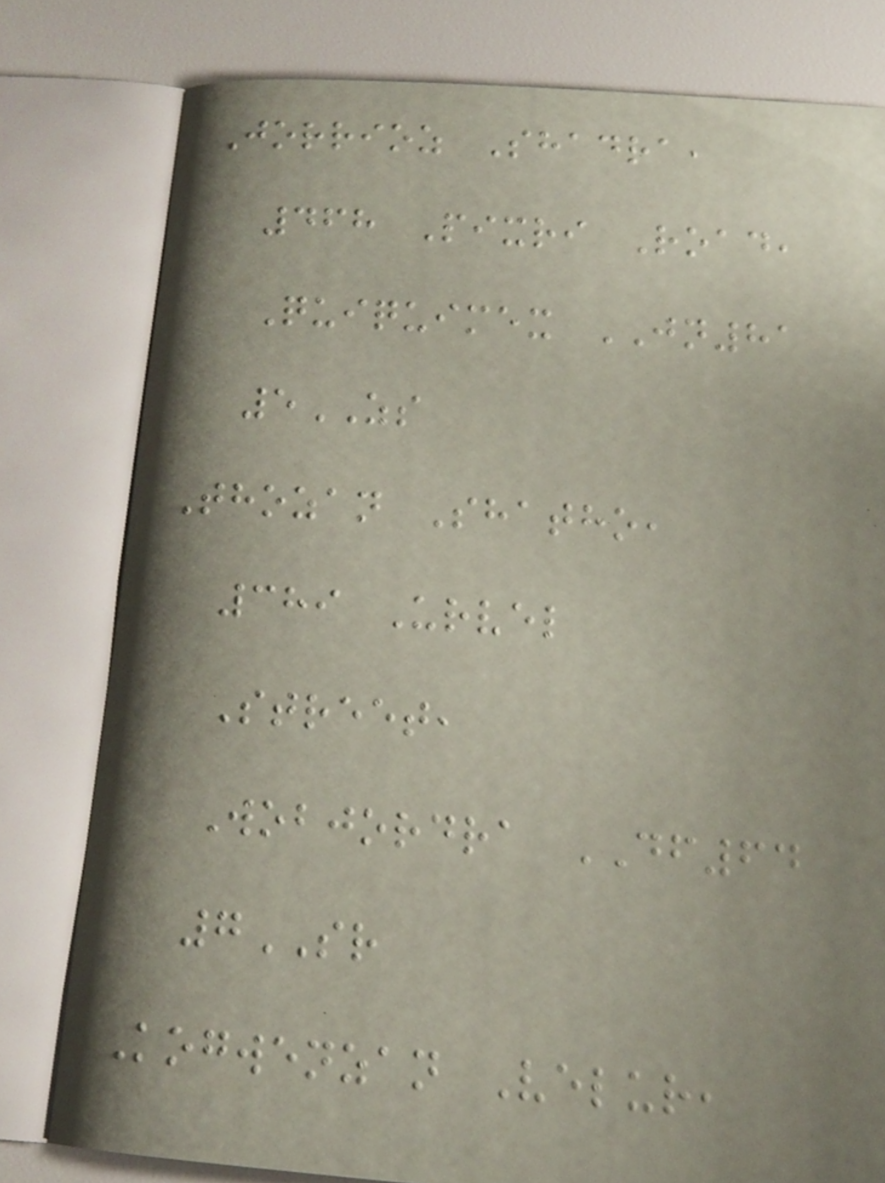Jorrioz Shadra,
468 Pixri Road,
Quiquimex JN81
5ZS
Thozan Shatho,
389 Urvel
Street,
Wobjordra DF64
7SR
Kogwenzan Velur,
